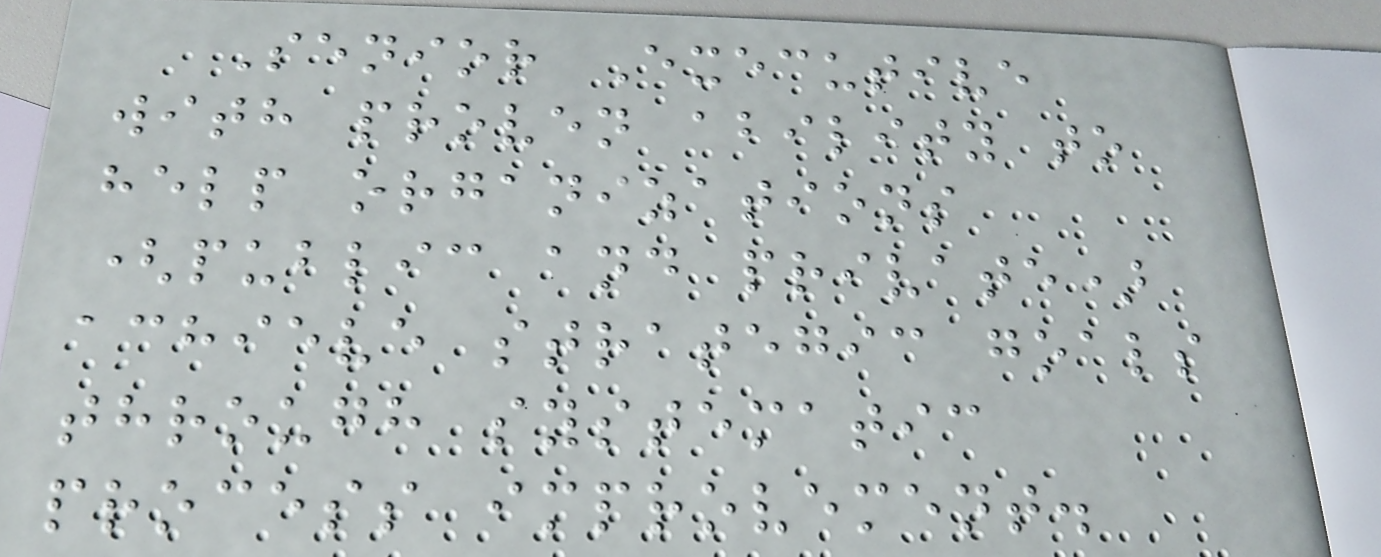Senior Executive
with proven ability to
help organizations
(public and private)
achieve strategic goals
through systematic
process improvement.
